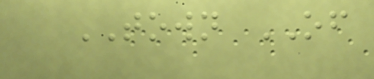TOWN OF
